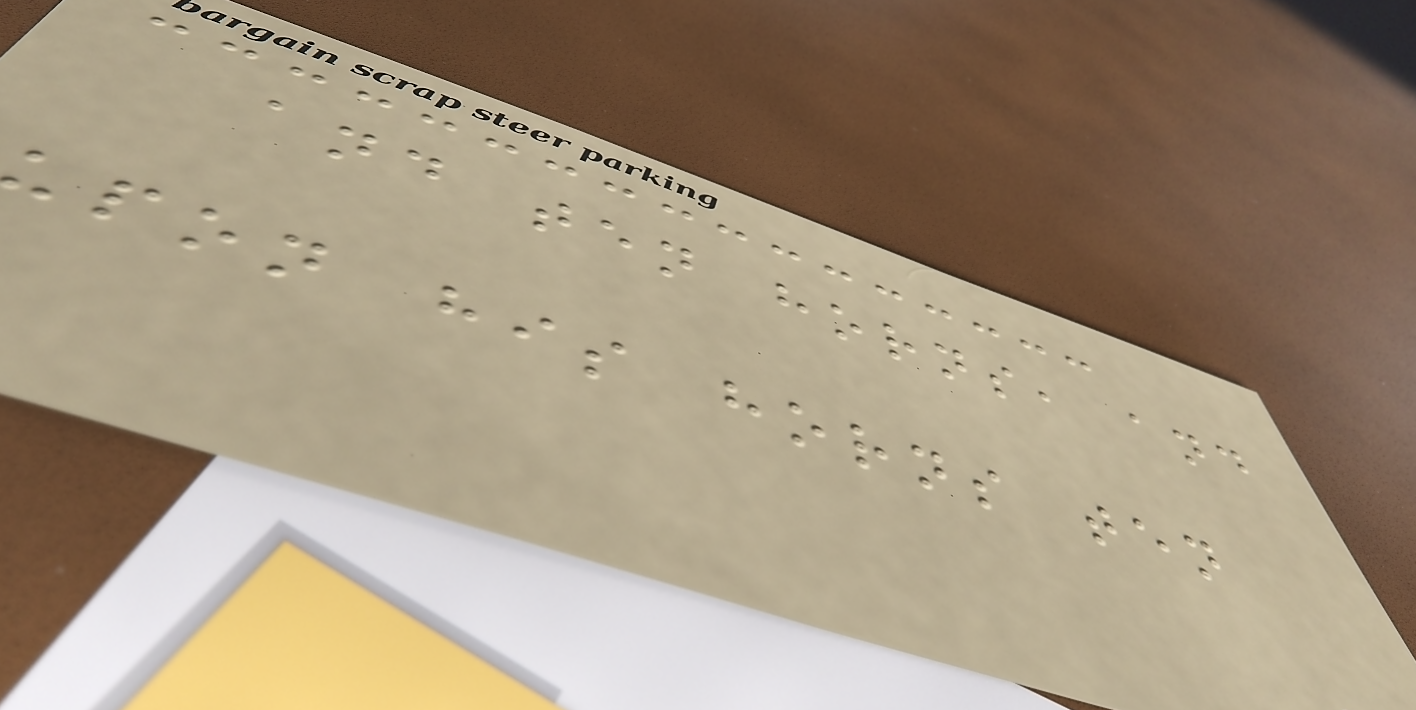and ten horns, and
upon his horns ten
